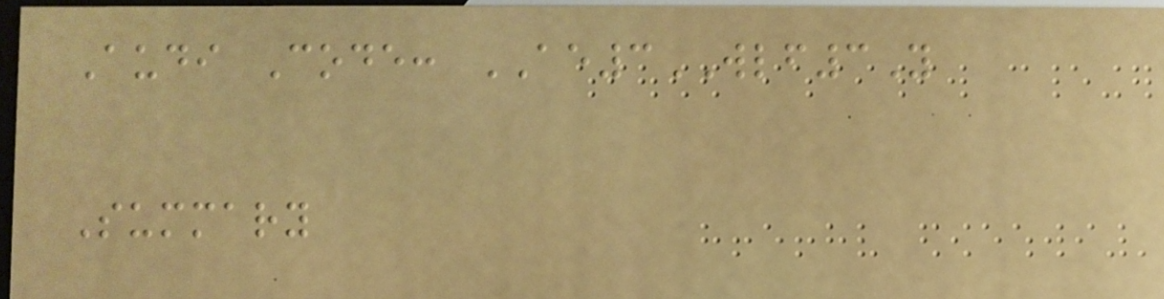Audi Code: AE3WLF3Y
Summary
